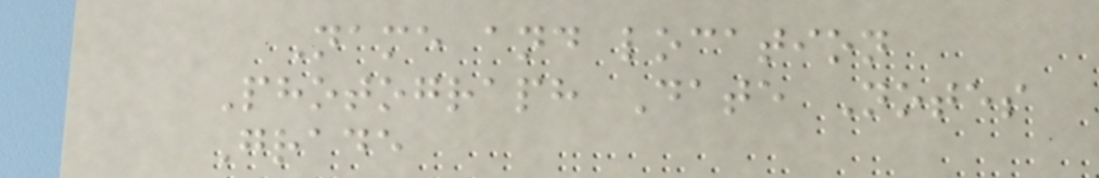Name and location
Photograph Date Notes
Grade
